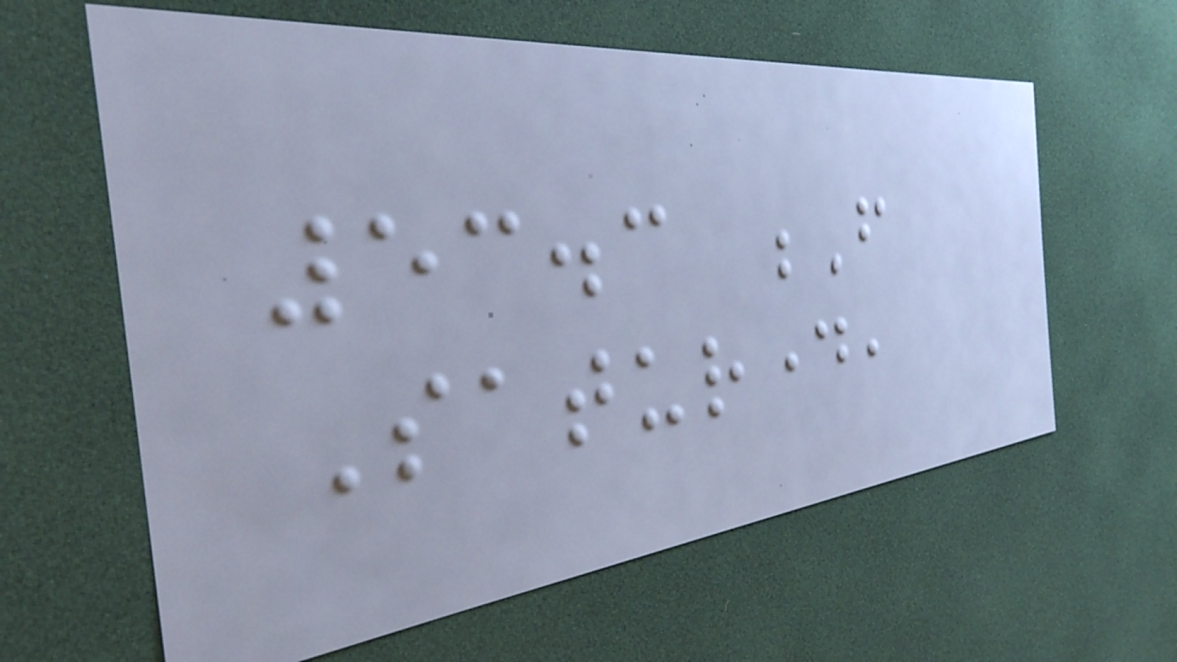53.3 F
Saturday,
